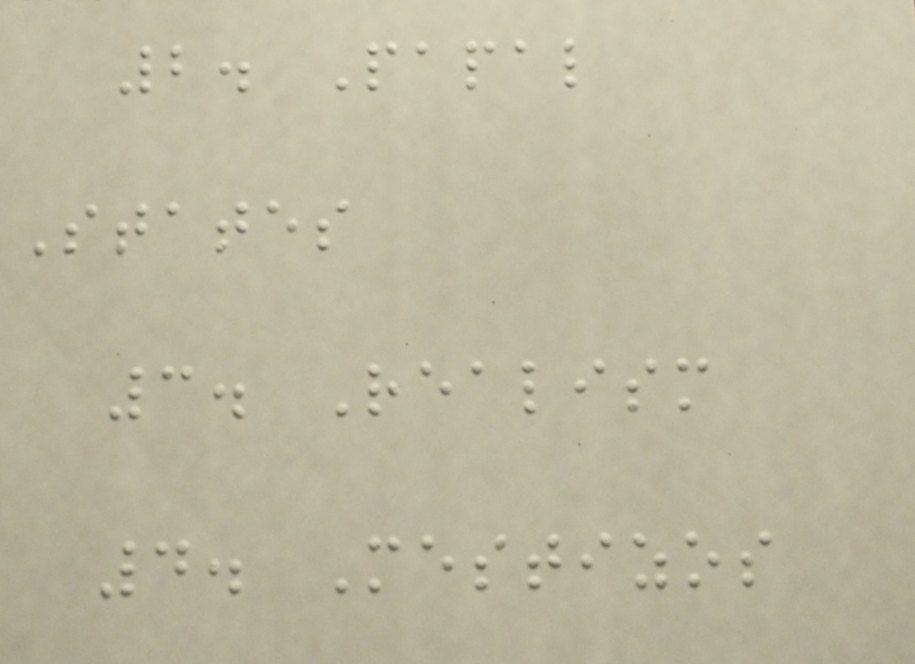2. Papal
States
3. Realism
4. Mestizos
